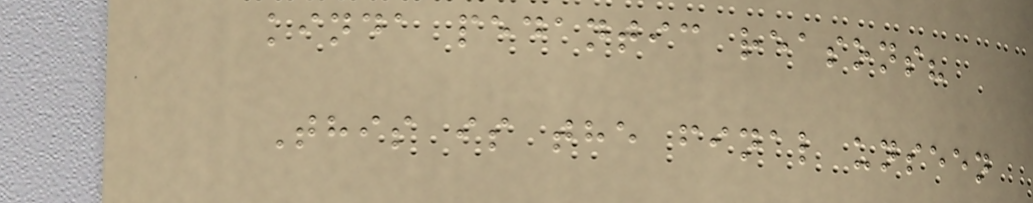kinda pedantic reasons?
This is the final unseen
